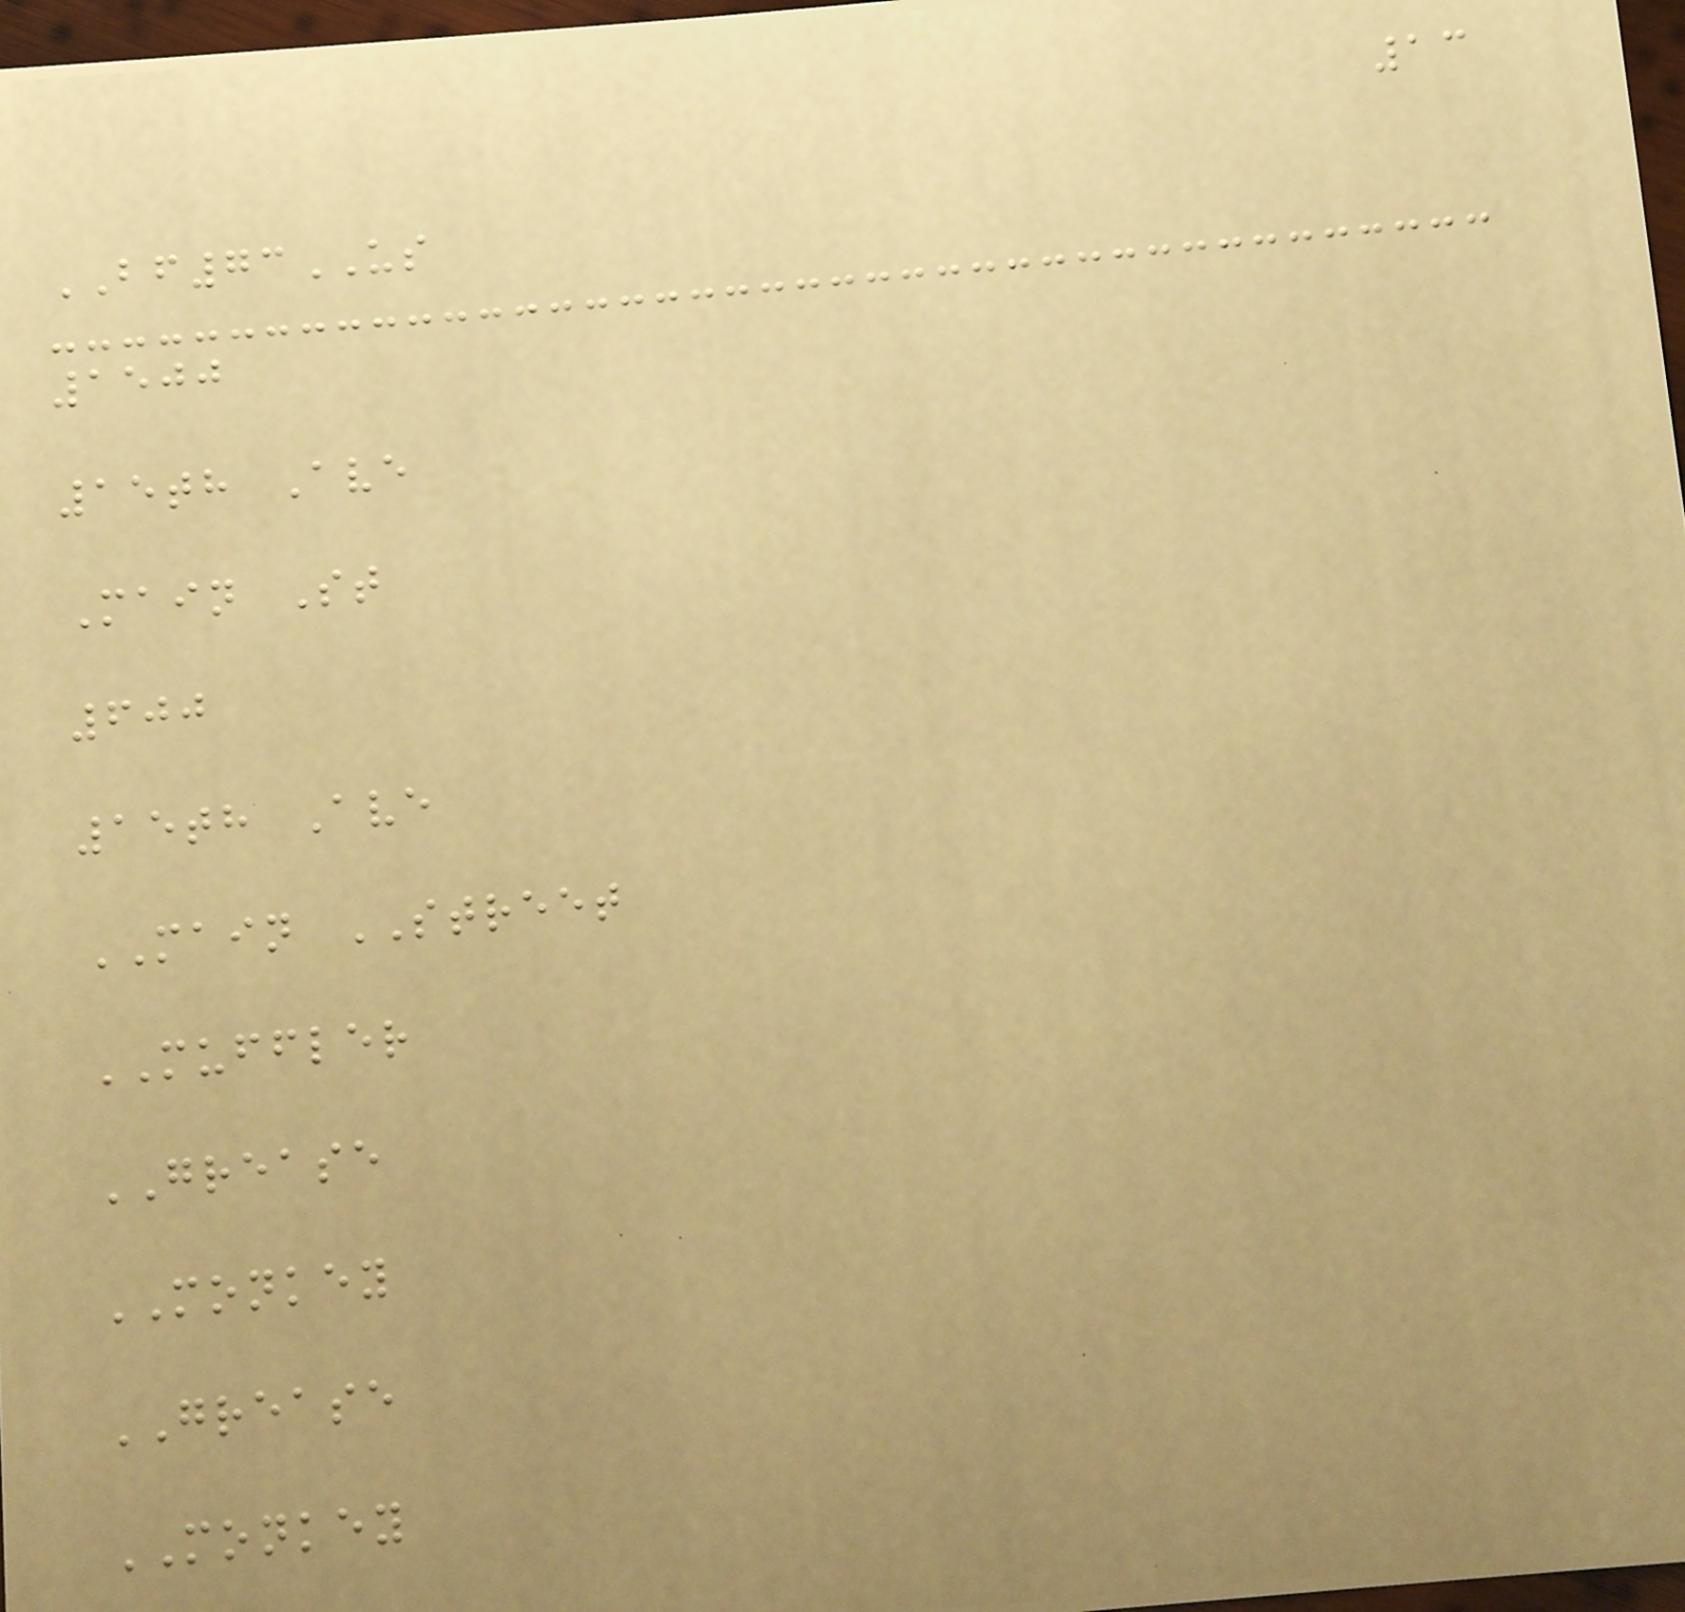13
BF73US
1500
15th Ave
Main St
600
15th Ave
MAIN STREET
MUFFLER
GREASE
MONKEY
GREASE
MONKEY
